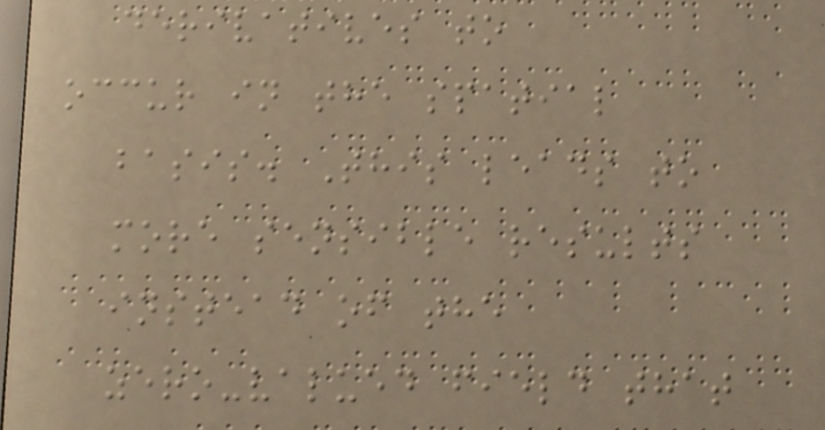derivatives to
occur in the spatial
basis. This leads to
more sensible results
instead of the
zero-valued field that
